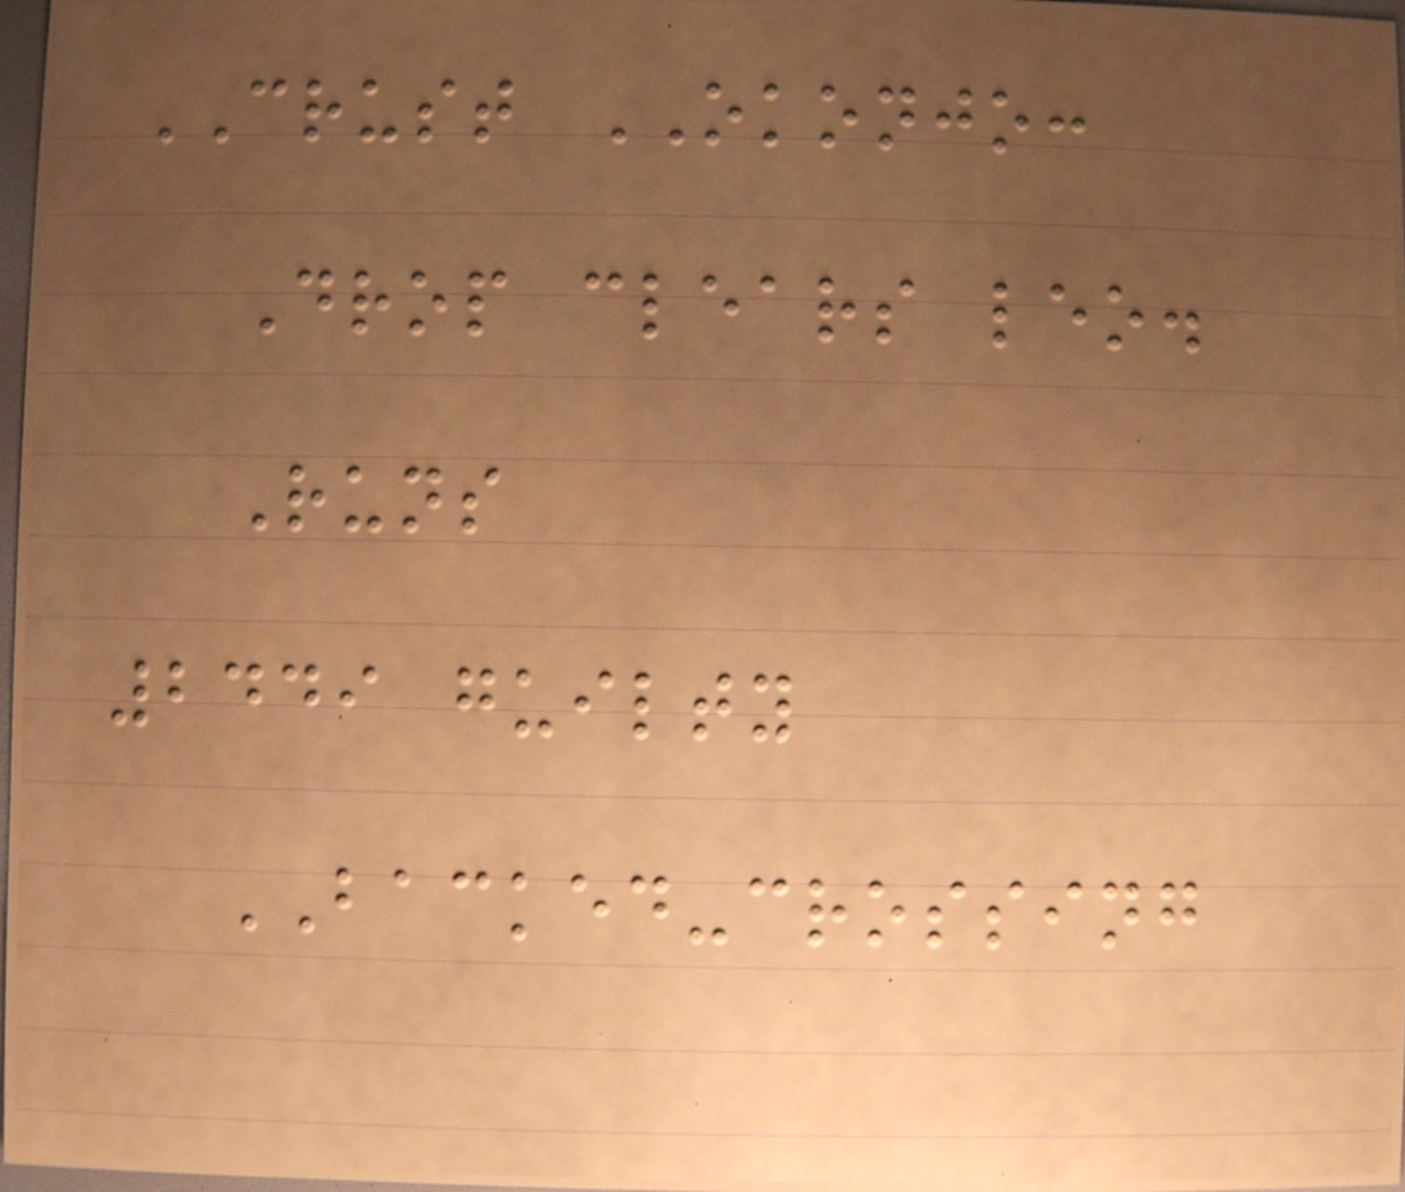CRUST OKONJO:
Drop clears leo.
Runs
2449 guilty
BACKED-crossing
